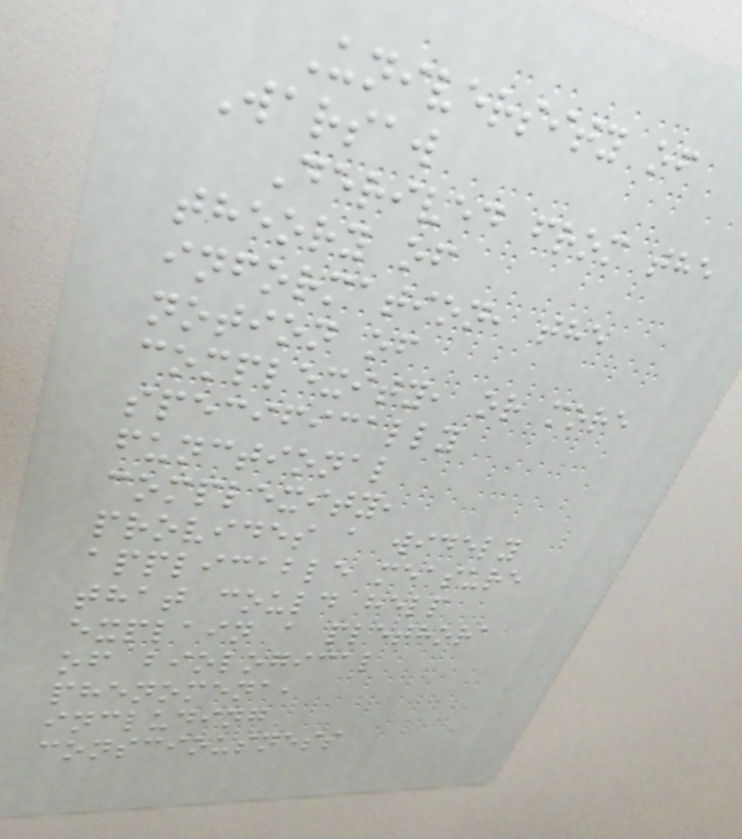University of
Warsaw
Derived from the
theory of
information, the
notion of
complexity, or more
specifically
functional
complexity,
provides a widely
applicable measure
that could help
explain a plethora
of biological
phenomena,
including
consciousness
